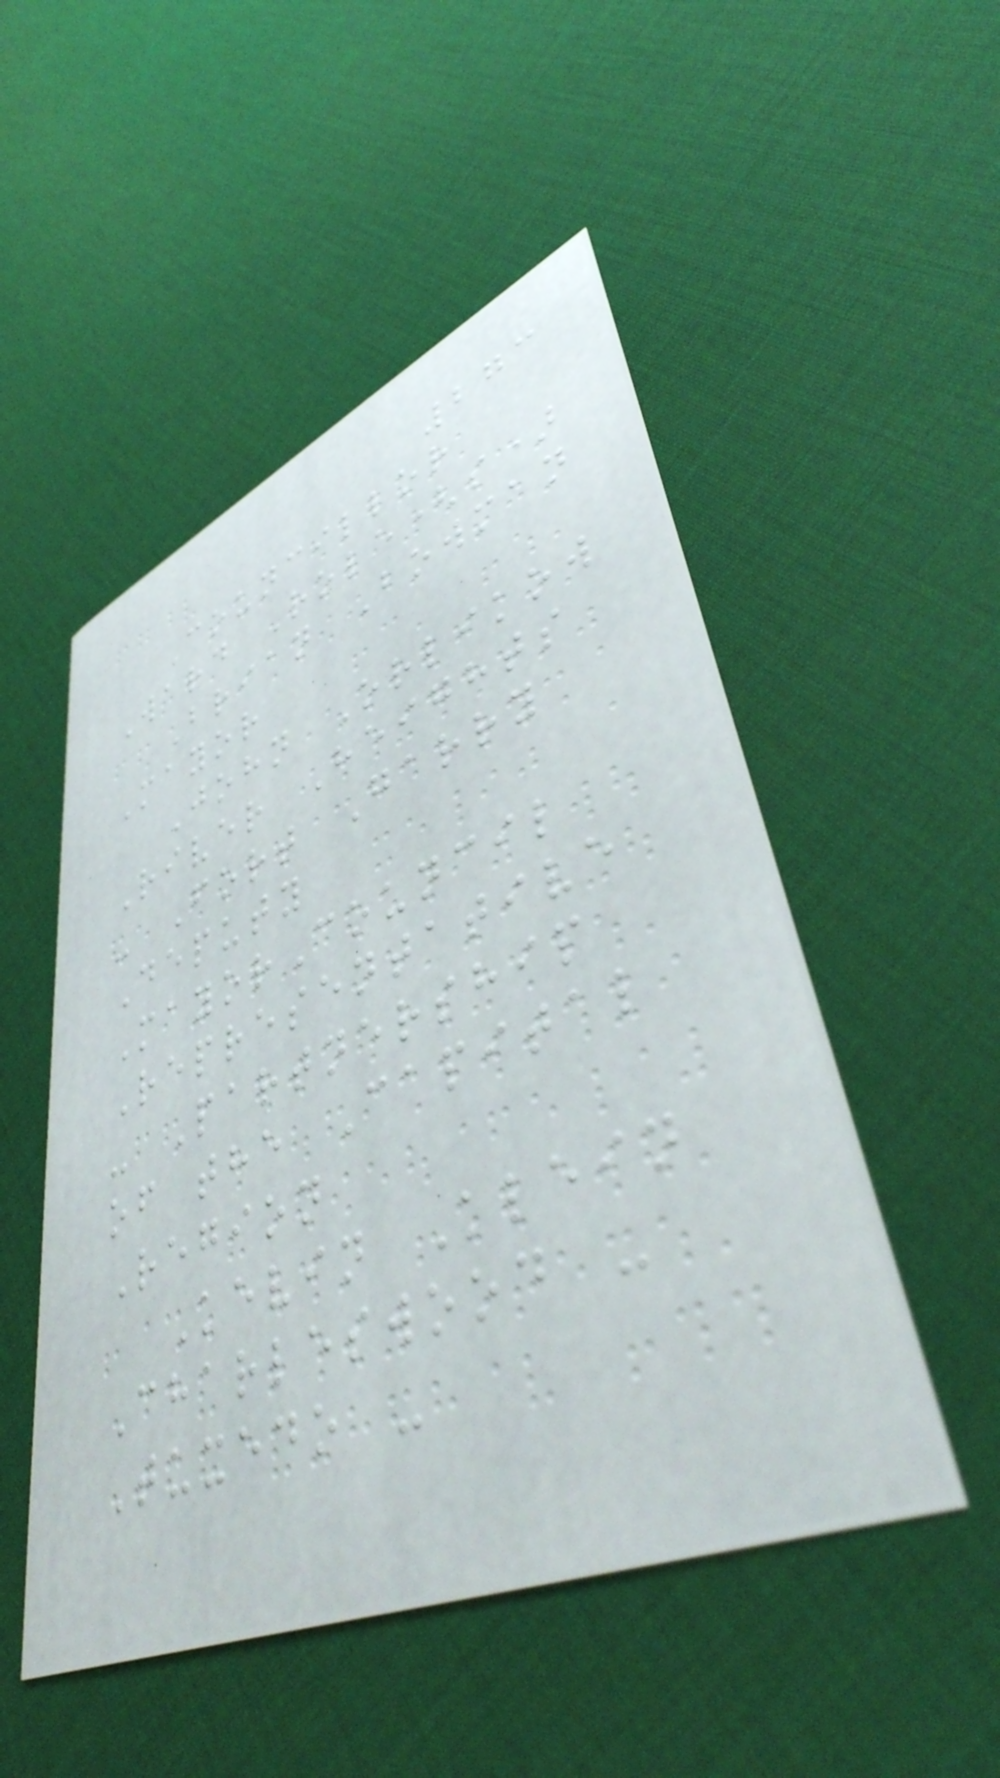273
Councillor
Ward Role(s)
Brian Bowman
Mayor
John Orlikow
River Heights
- Fort Garry
Deputy
MayorCouncil
Representative
- Partnership
of the Capital
Region
Kevin Klein
Charleswood -
Tuxedo -
